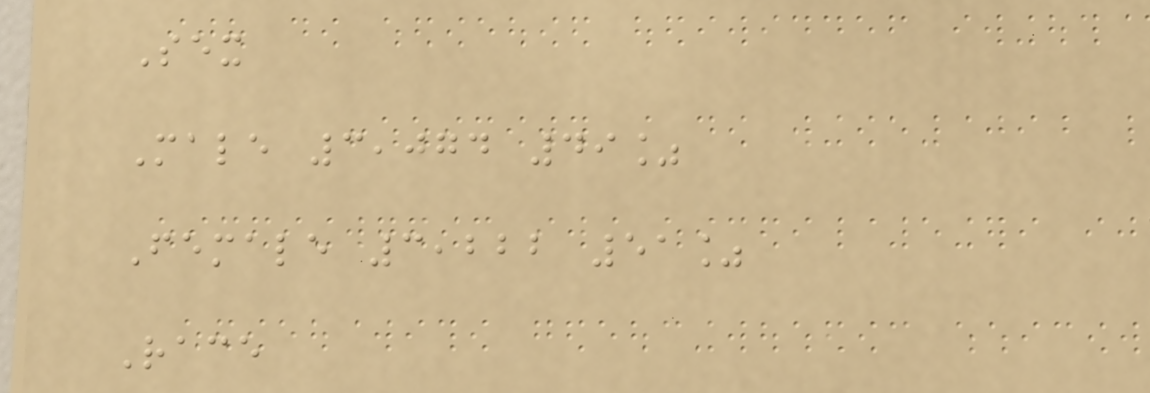Sex
Male 3,074 49%
Female 3,222 51%
Race
